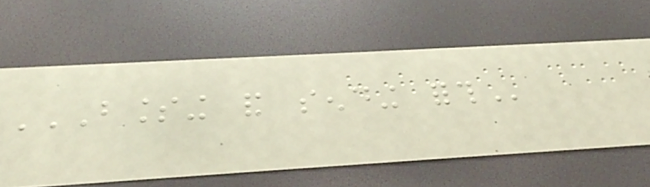BLESSING AND SENDING FORTH
